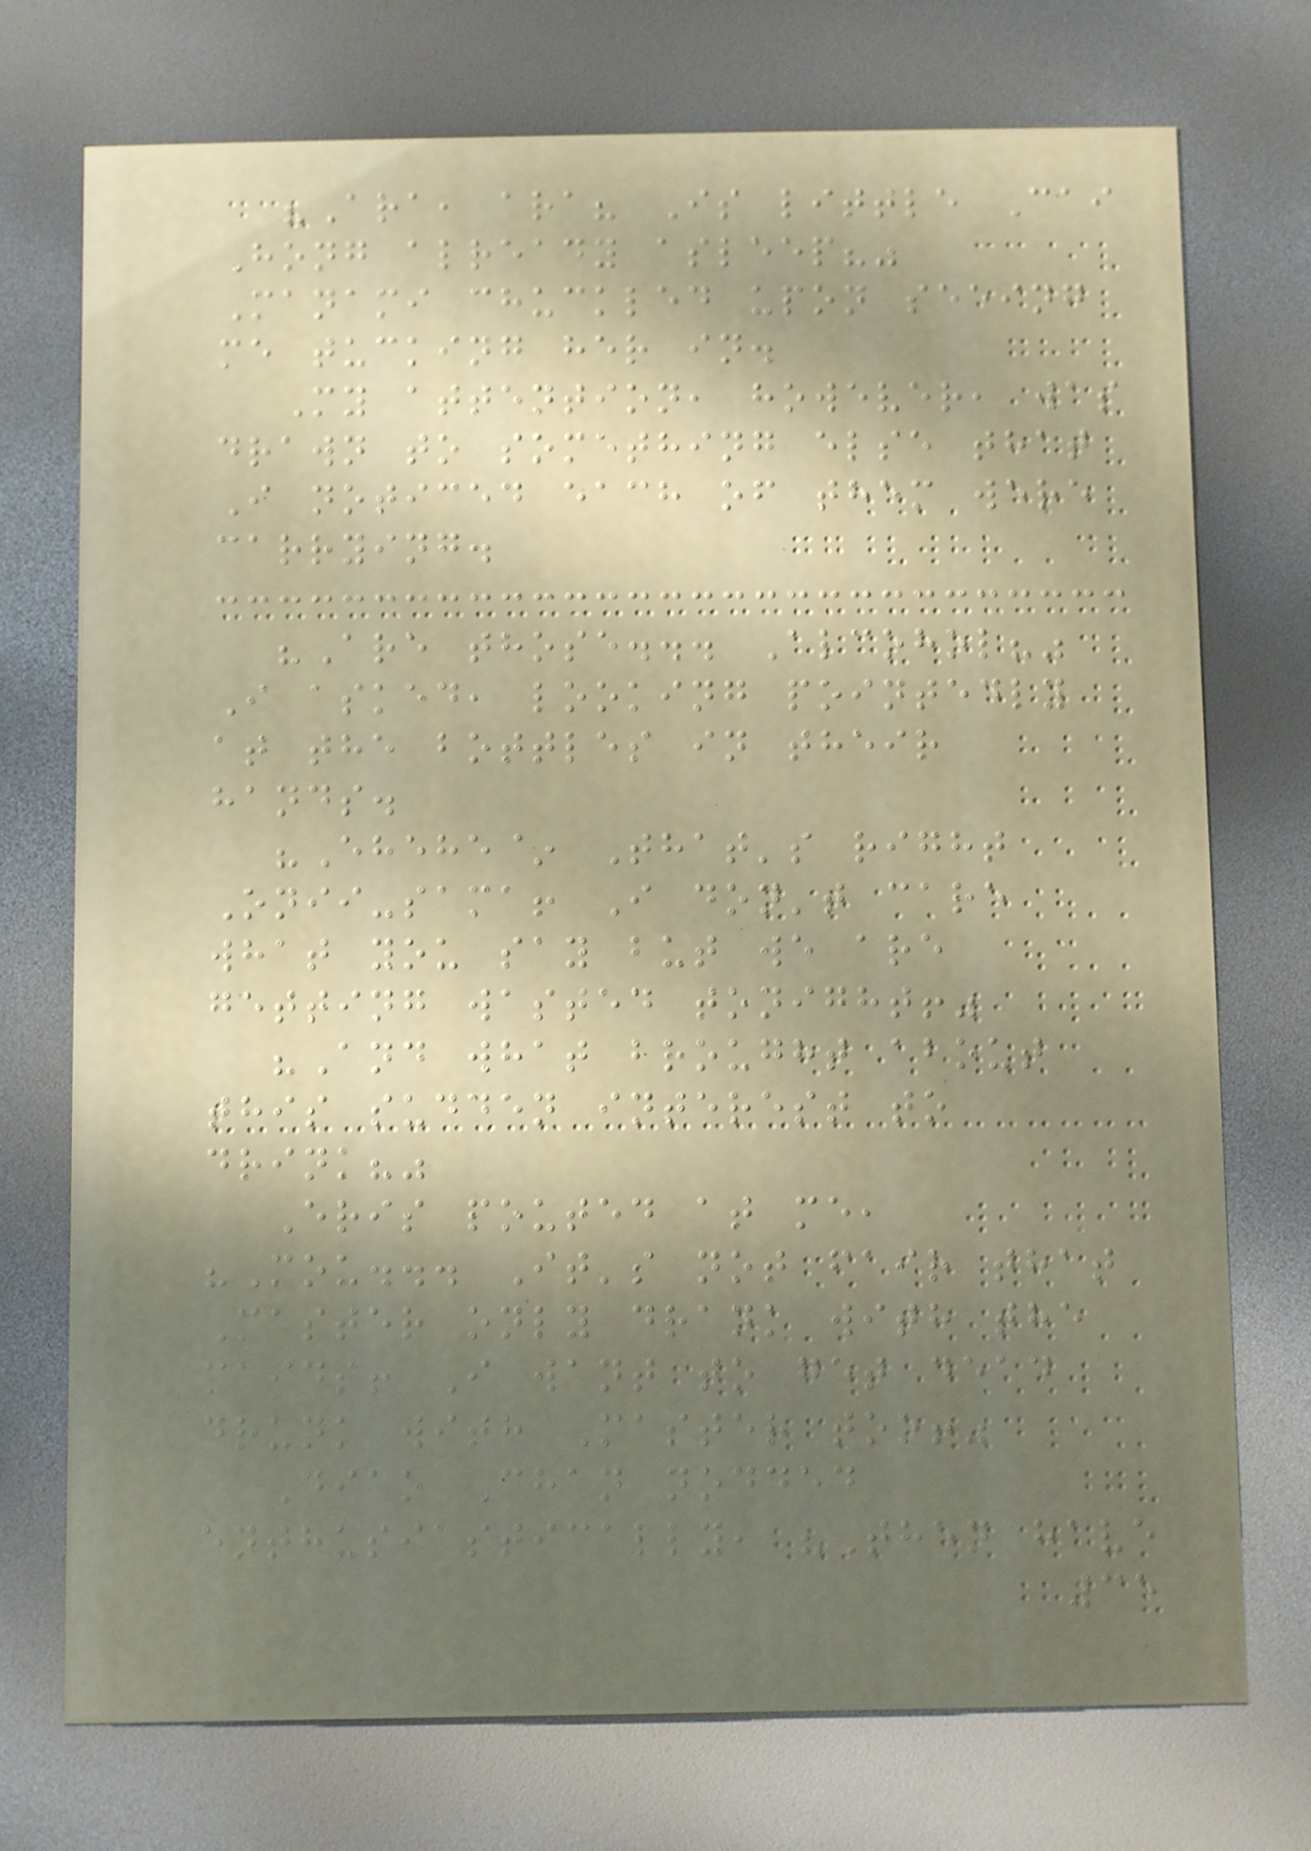"Ara, ara? Is little Cai
Hong already asleep?"
Manami chuckled upon seeing
me tucking her in.
My attention, however, was
drawn to something else that
I noticed each of them were
carrying.
"Are those... Alcohol?"
I asked, looking pointedly
at the bottles in their
hands.
"Ehehe~ That's right
Onii-sama! I don't care
what you say but we are
getting wasted tonight!"
"And what brought about
this sudden interest to
drink?"
Eris pouted at me,
"Mou... It's not fair that
Master only drank with the
maids! I want to get dead
drunk with Master too!"
Diao Chan nodded
enthusiastically, "Then have
35
